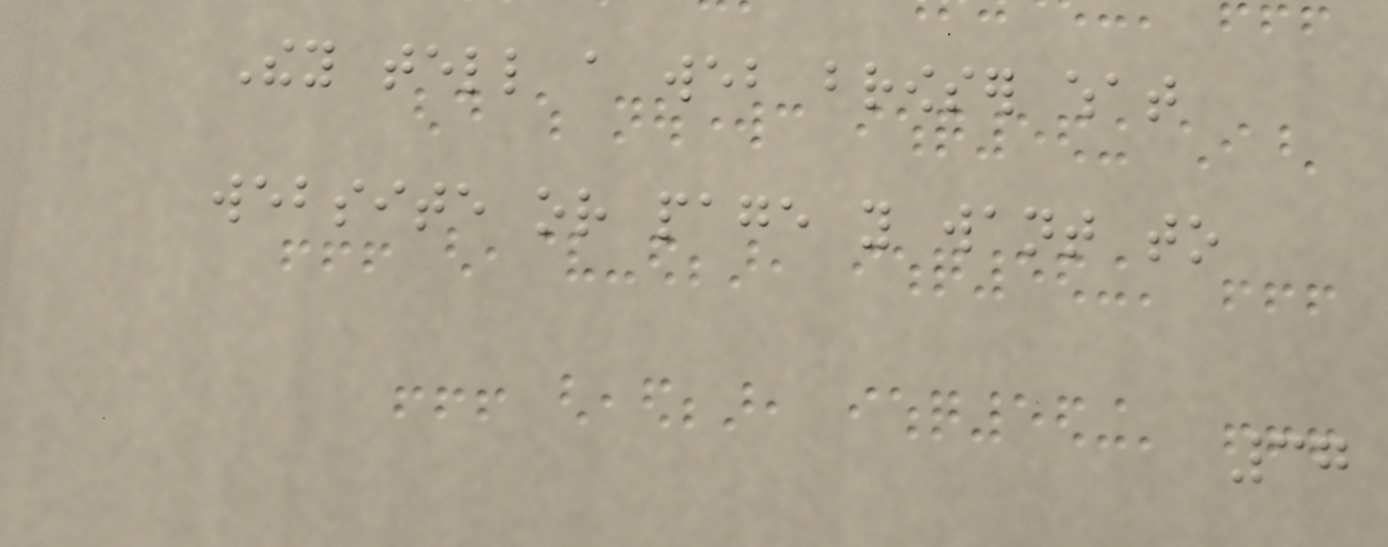They tell a web browser what
website or page you want to
37
